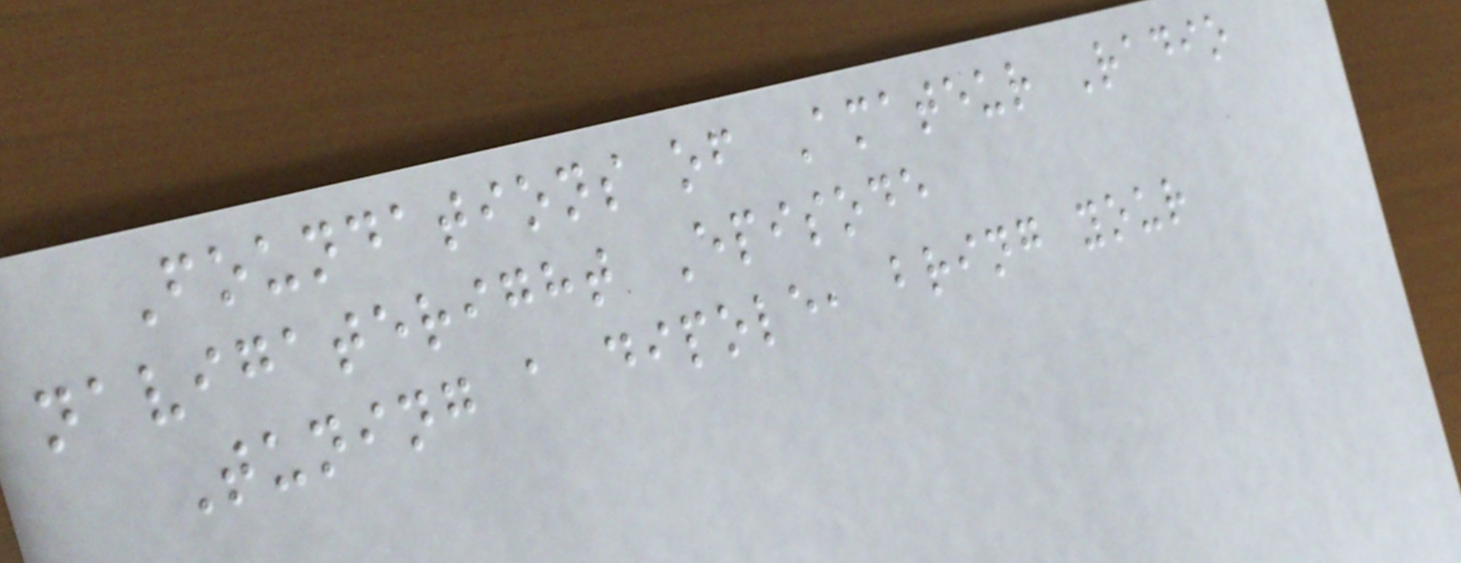Foundations of Amateur Radio
navigateright Episode
Tuning a dipole, bring your
